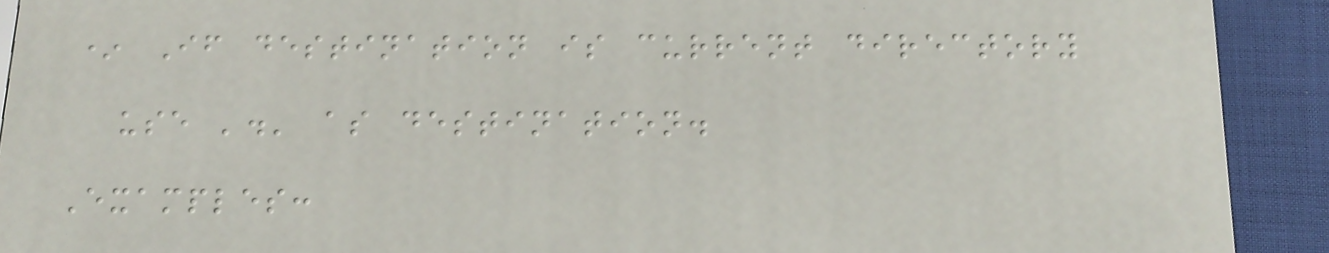* If destination is current directory
use '.' as destination.
Examples:
